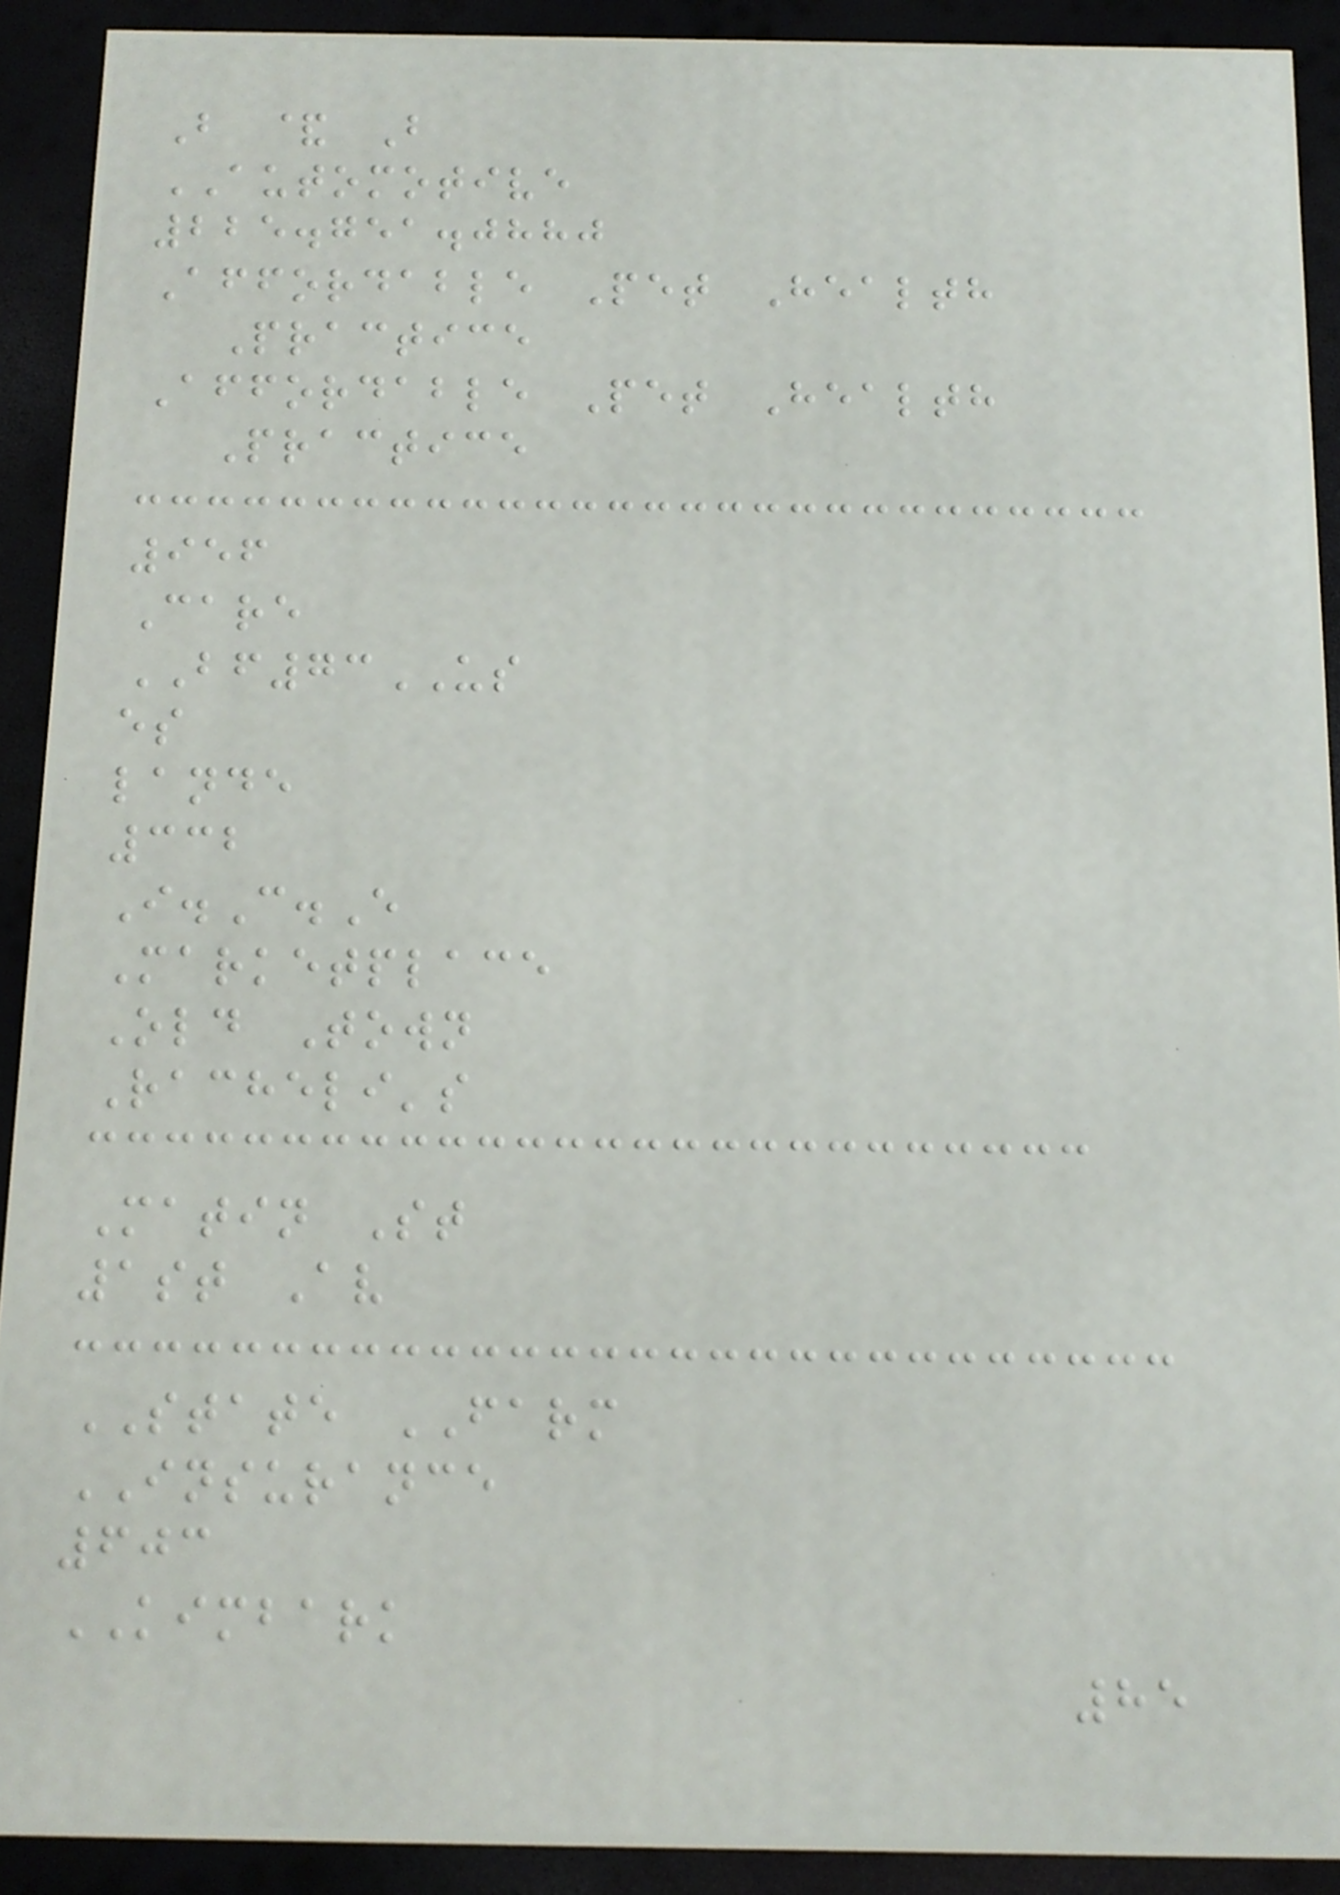B & B
AUTOMOTIVE
225.751.0880
Affordable Pet Health
Practice
Affordable Pet Health
Practice
956
Care
BF73US
es
lande
332
I.C.E
Marketplace
Old Town
Racheli's
Matin St
1st Av
STATE FARM
INSURANCE
603
KIMBARK
85
